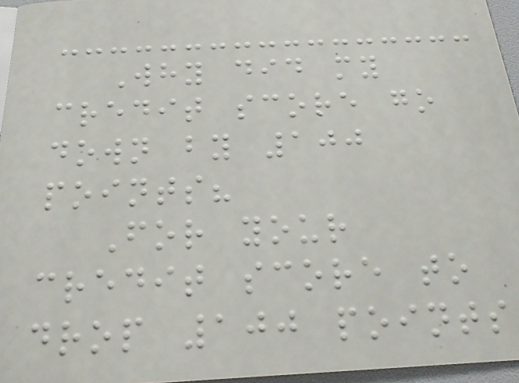Why did my
credit score go
down by 100
points?
For your
credit score to
drop 100 points
